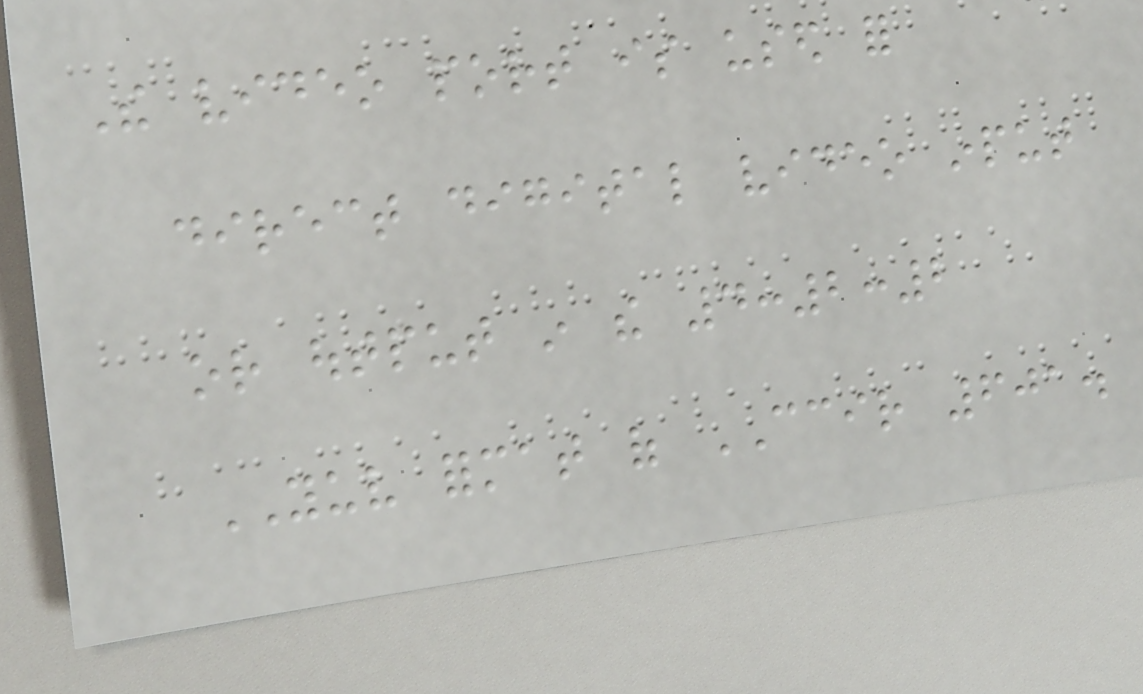The video port is used for
direct digital video input
or output in the 4:2:2
YUV format of CCIR 601.
